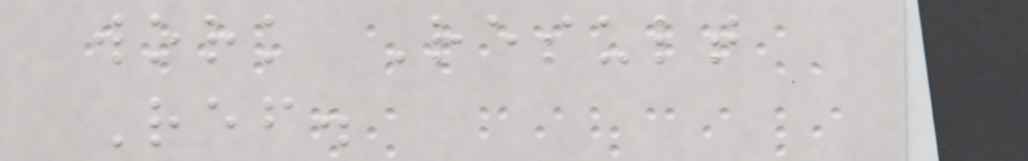work Result
Ref.
